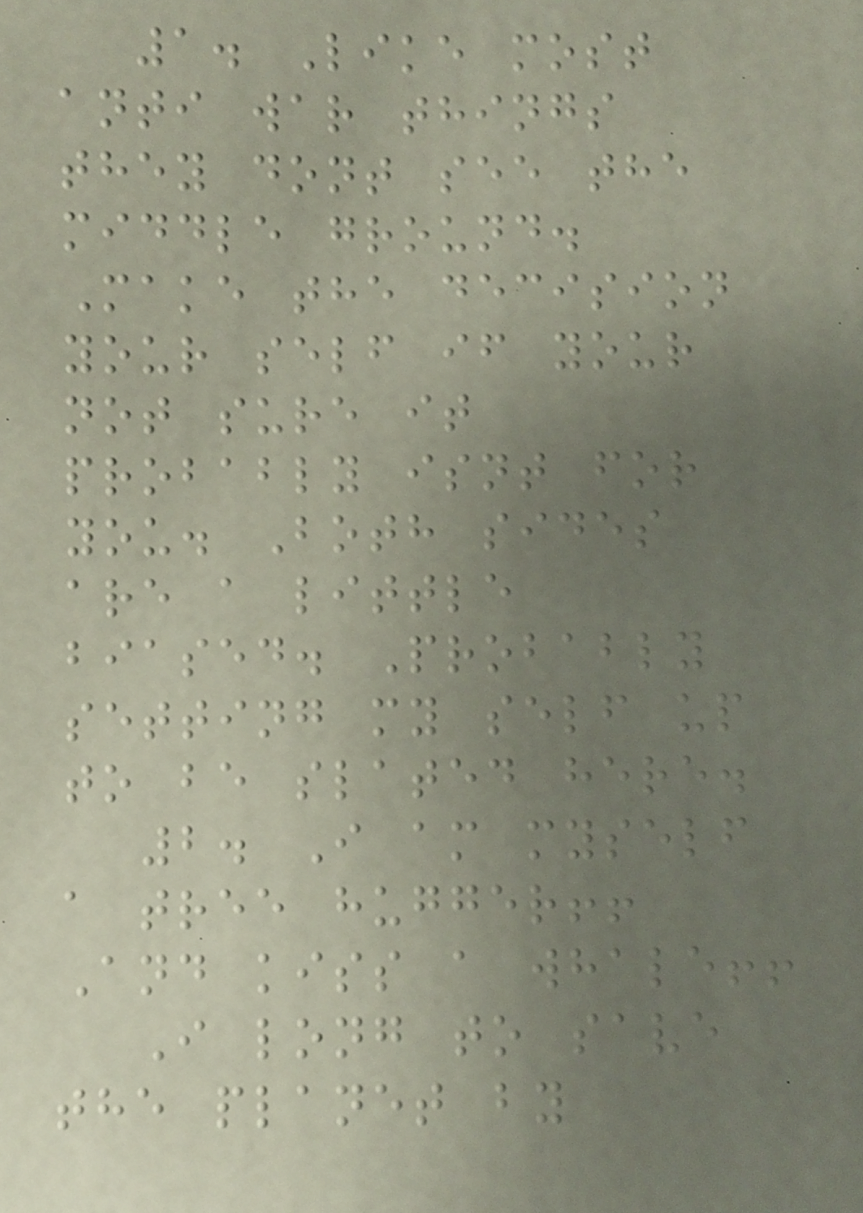1. Like most
anti war things
they dont see the
middle ground.
Make the decision
your self if your
not sure it
probably isnt for
you. Both sides
are a little
biased. Probably
setting my self up
to be slated here.
2. I am myself
a tree hugger!!
And kiss a whale!!
I long to save
the planet by
